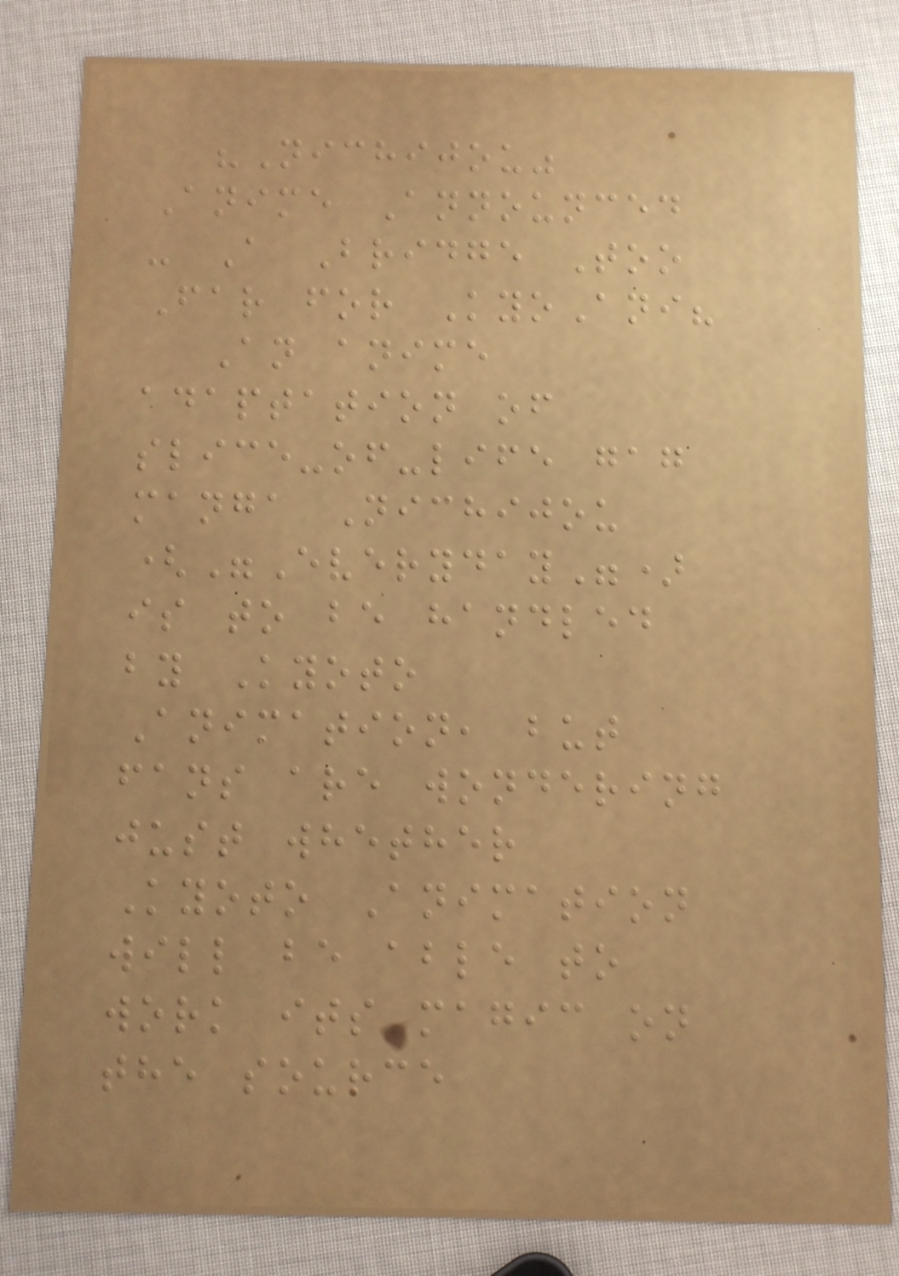"Nichijou"
Anime Announced
- A Bridge Too
Far for KyoAni?
An anime
adaptation of
slice-of-life gag
manga Nichijou
("Everyday")
is to be handled
by Kyoto
Animation, but
fans are wondering
just whether
Kyoto Animation
will be able to
work its magic on
the source
